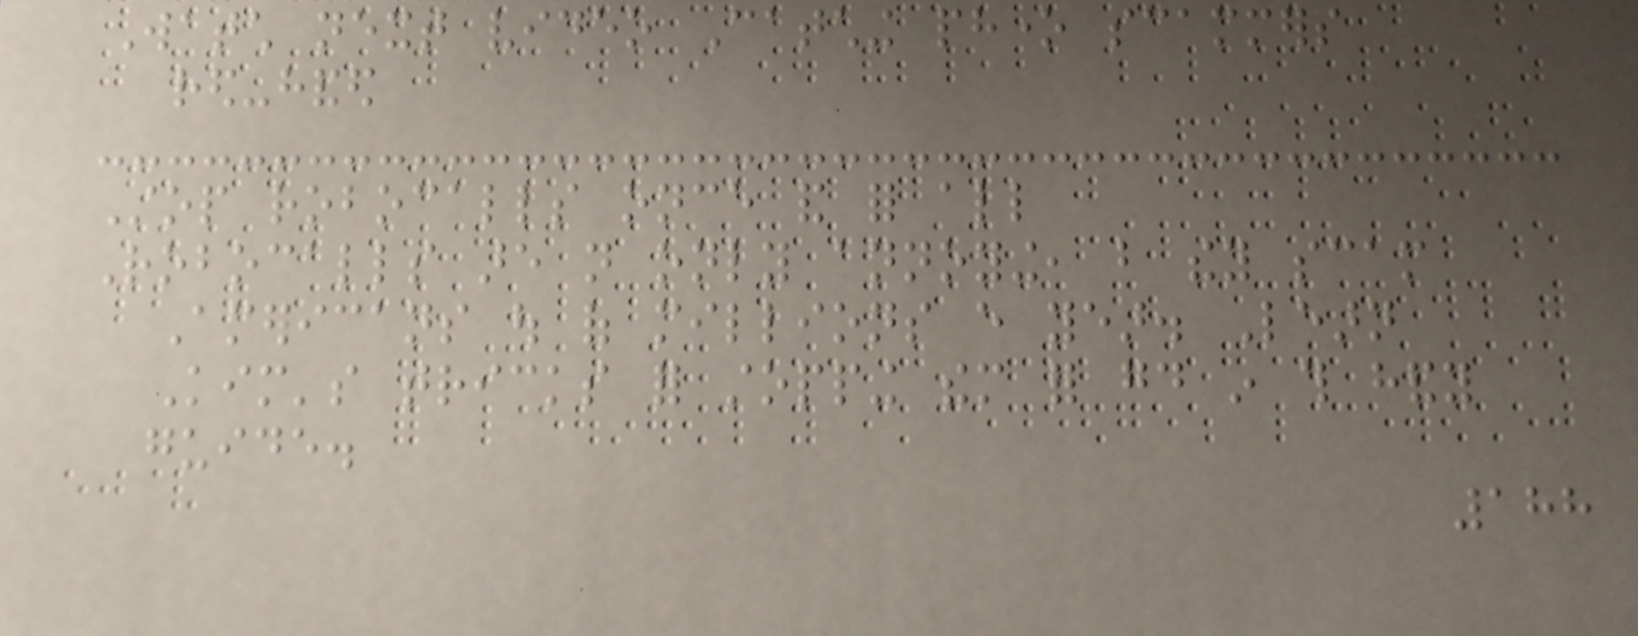Watch next video Catching phone scammers
red-handed
Stop robocalls once and for all
Robocalls are not only annoying, but they scam
Americans out of millions every year. Learn
Kim's tricks for stopping them for good in this handy
guide.
188
